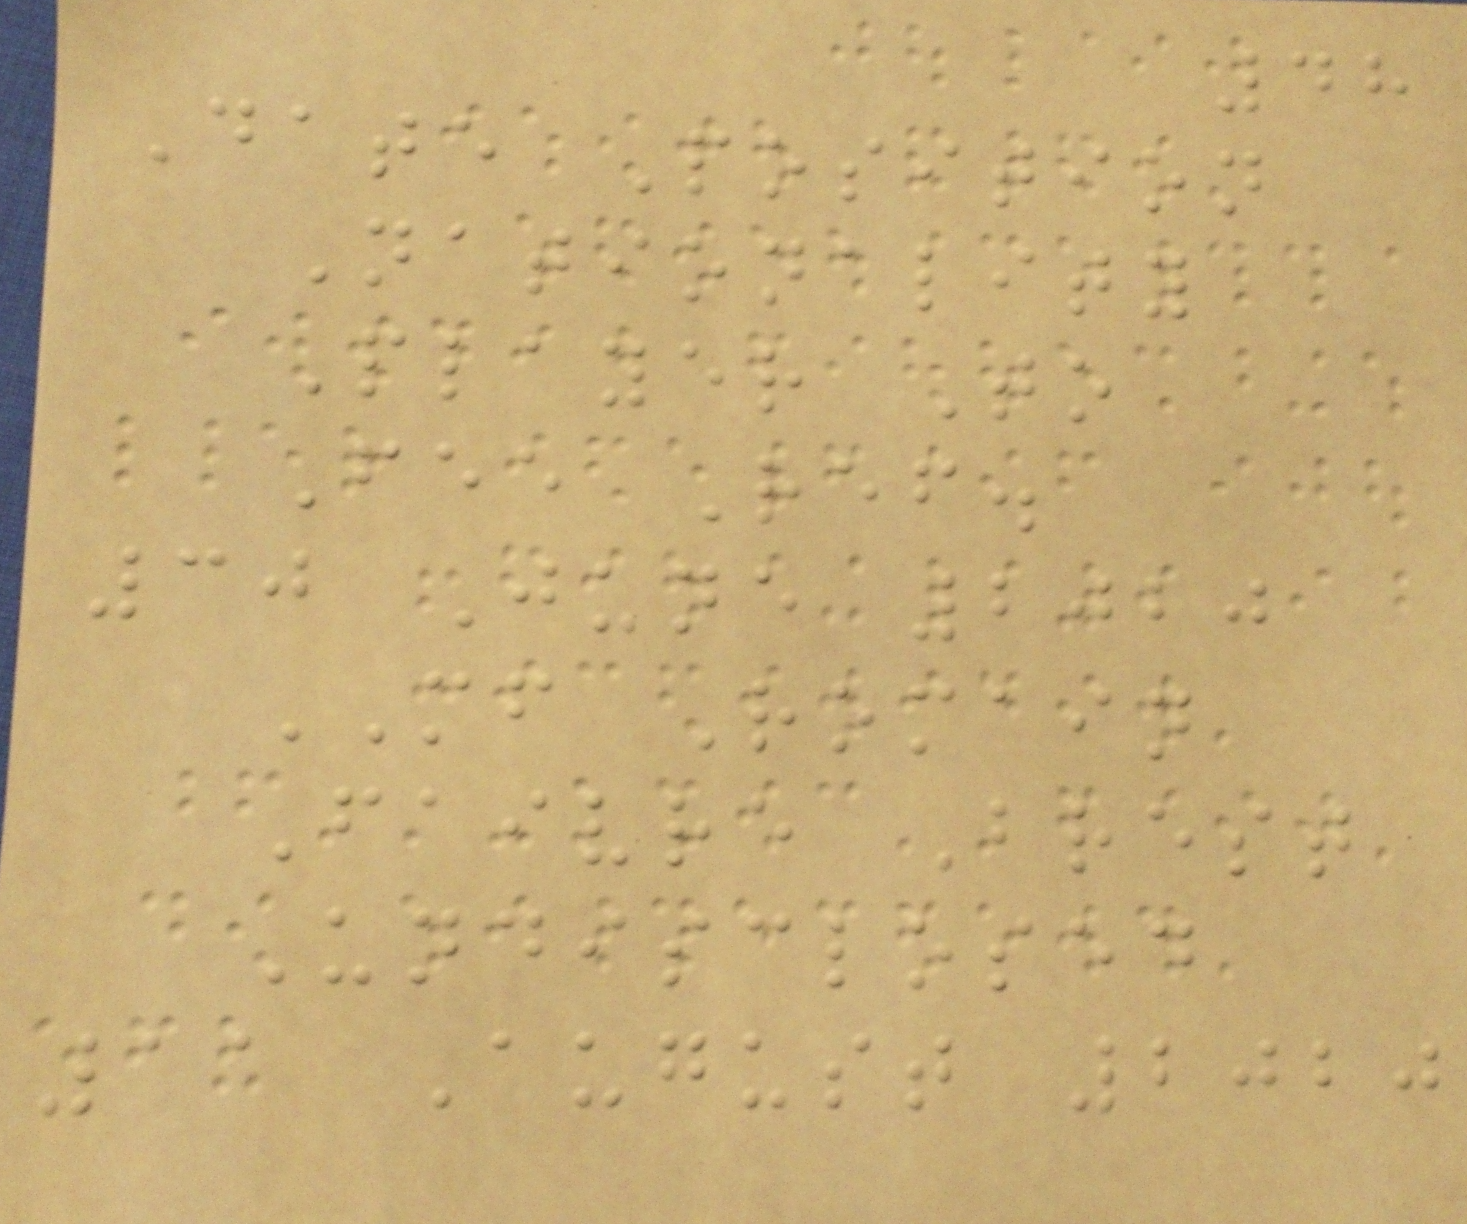48
Date Position
Nationality
Player To
Fee Ref.
30 June 2020
MF Romain
Faivre Brest
Undisclosed
11 August 2020
